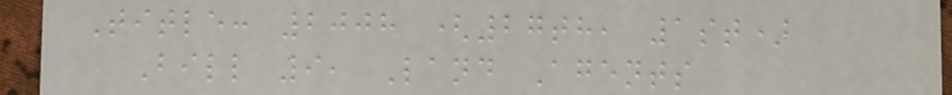Title: 2008 (27th, 1st)
Bill 9, Land Agents
